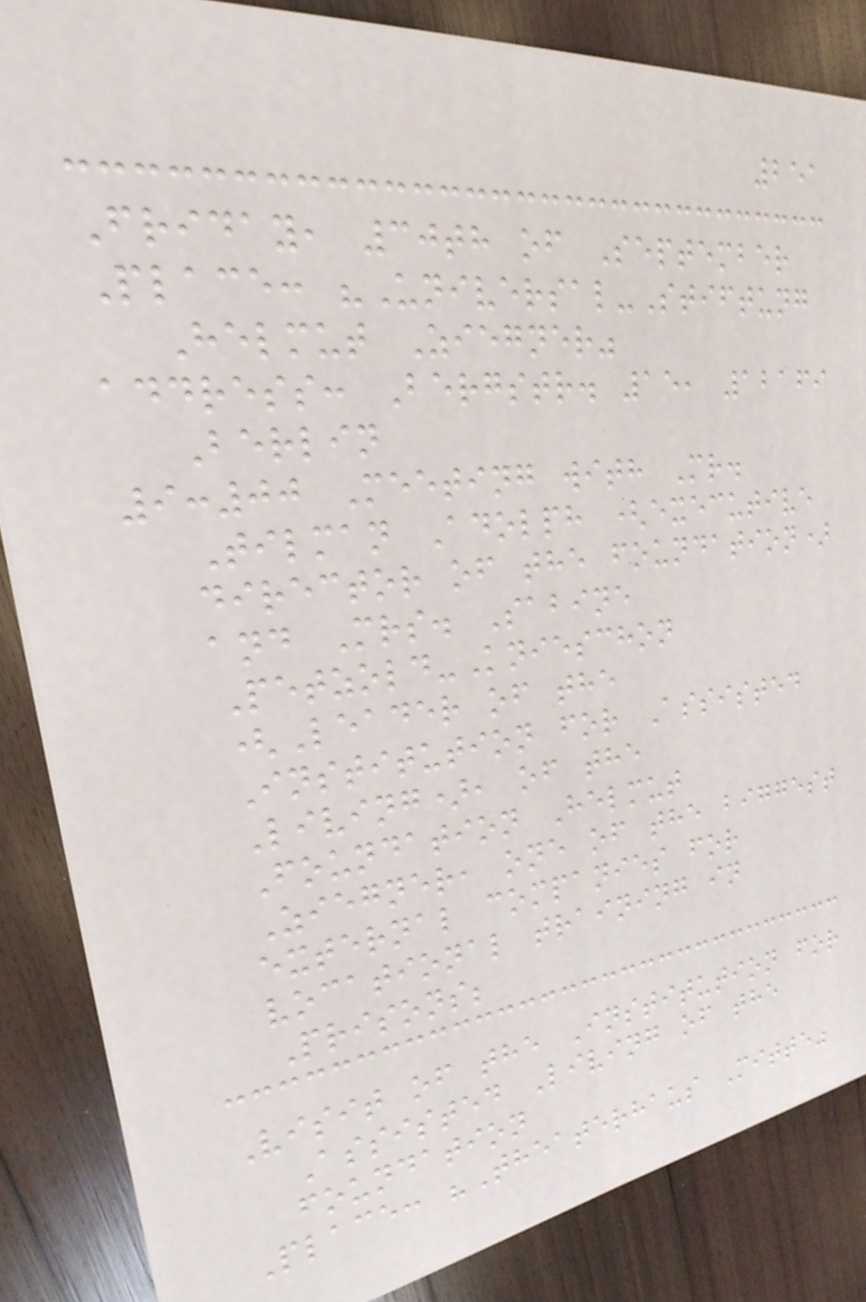251
Friday, 30th of September
Place: "Universal-Stiftung
Helmut Ziegner"
address: Bergstr. 15, 12169
Berlin
9:00 Meeting with Mr.
Tilman Adolph (executive
director of the foundation)
and Mrs. Sabine
Petzold-Knieschon
(Leader of the
Institution for Assisted
Living), of the
Foundation Helmut
Ziegner, one of the biggest
external companies for
vocational training in
Prisons;
Visit of the Institution for
Assisted Living of the
foundation
Place: "Theaterhaus Mitte"
